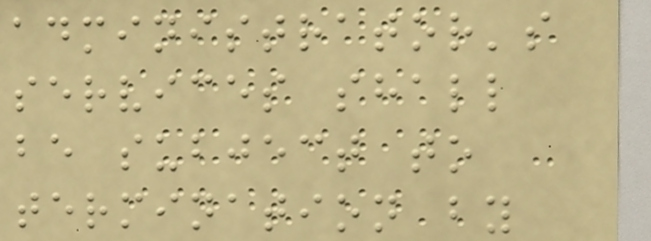administrator's
services shall
be subject to
termination by
